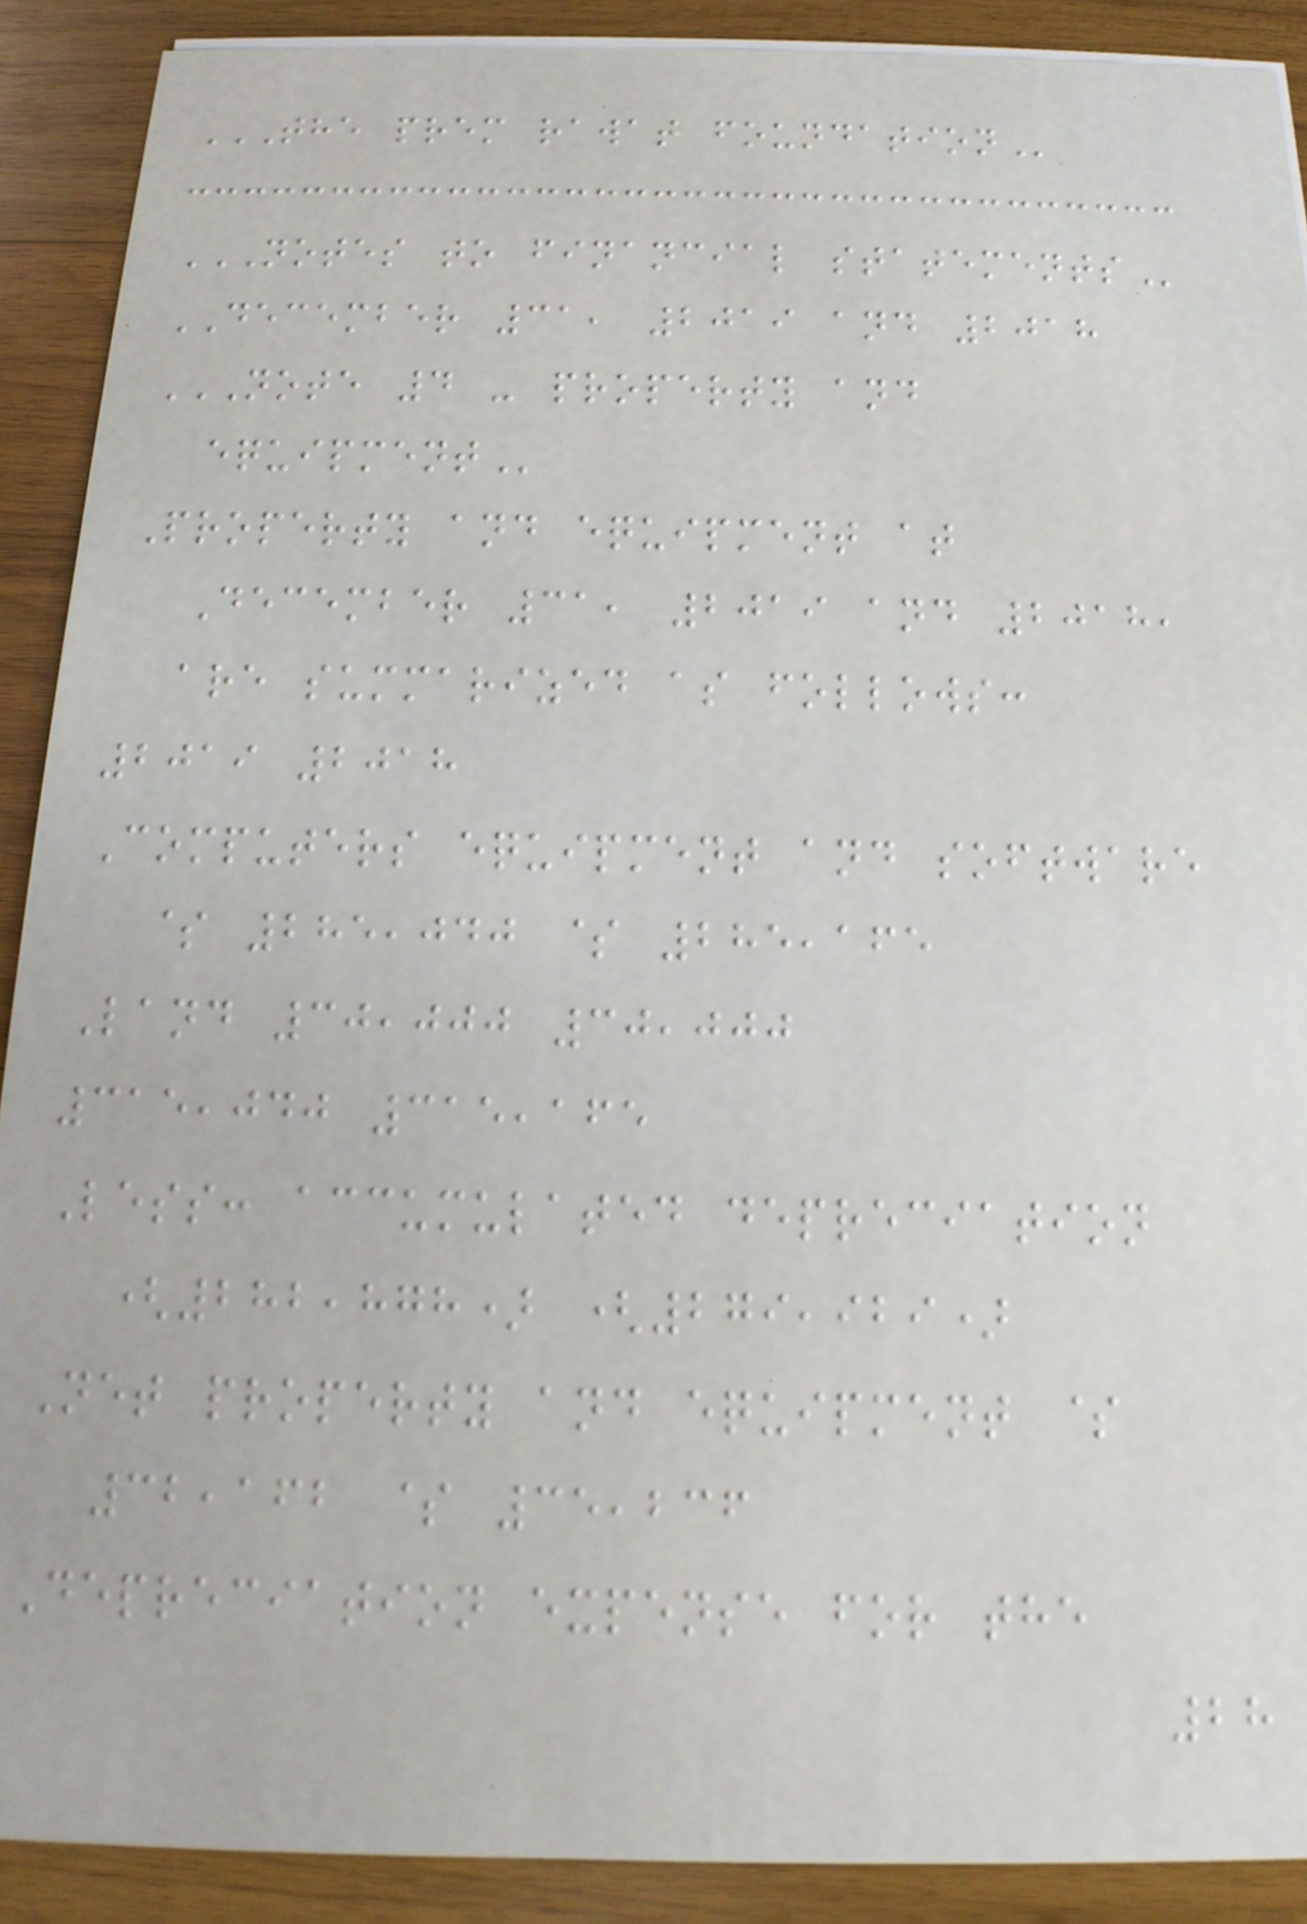THE PREM RAWAT FOUNDATION
NOTES TO FINANCIAL STATEMENTS
DECEMBER 31, 2019 and 2018
NOTE 4 - PROPERTY AND
EQUIPMENT
Property and equipment at
December 31, 2019 and 2018,
are summarized as follows:
2019 2018
Computers equipment and software
$ 285,040 $ 285,165
Land 30,000 30,000
315,040 315,165
Less: accumulated depreciation
(282,878) (279,929)
Net property and equipment $
32,162 $ 35,236
Depreciation expense for the
28
